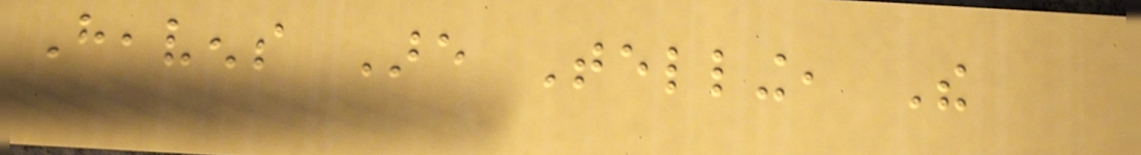Heavens Are Telling, The
